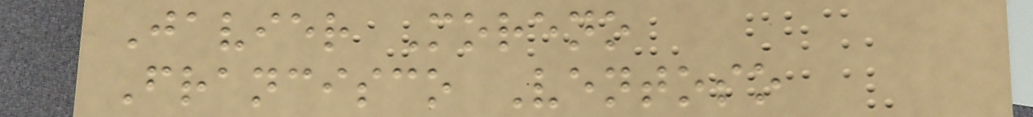Javier Moreno
Francisco Ventoso
